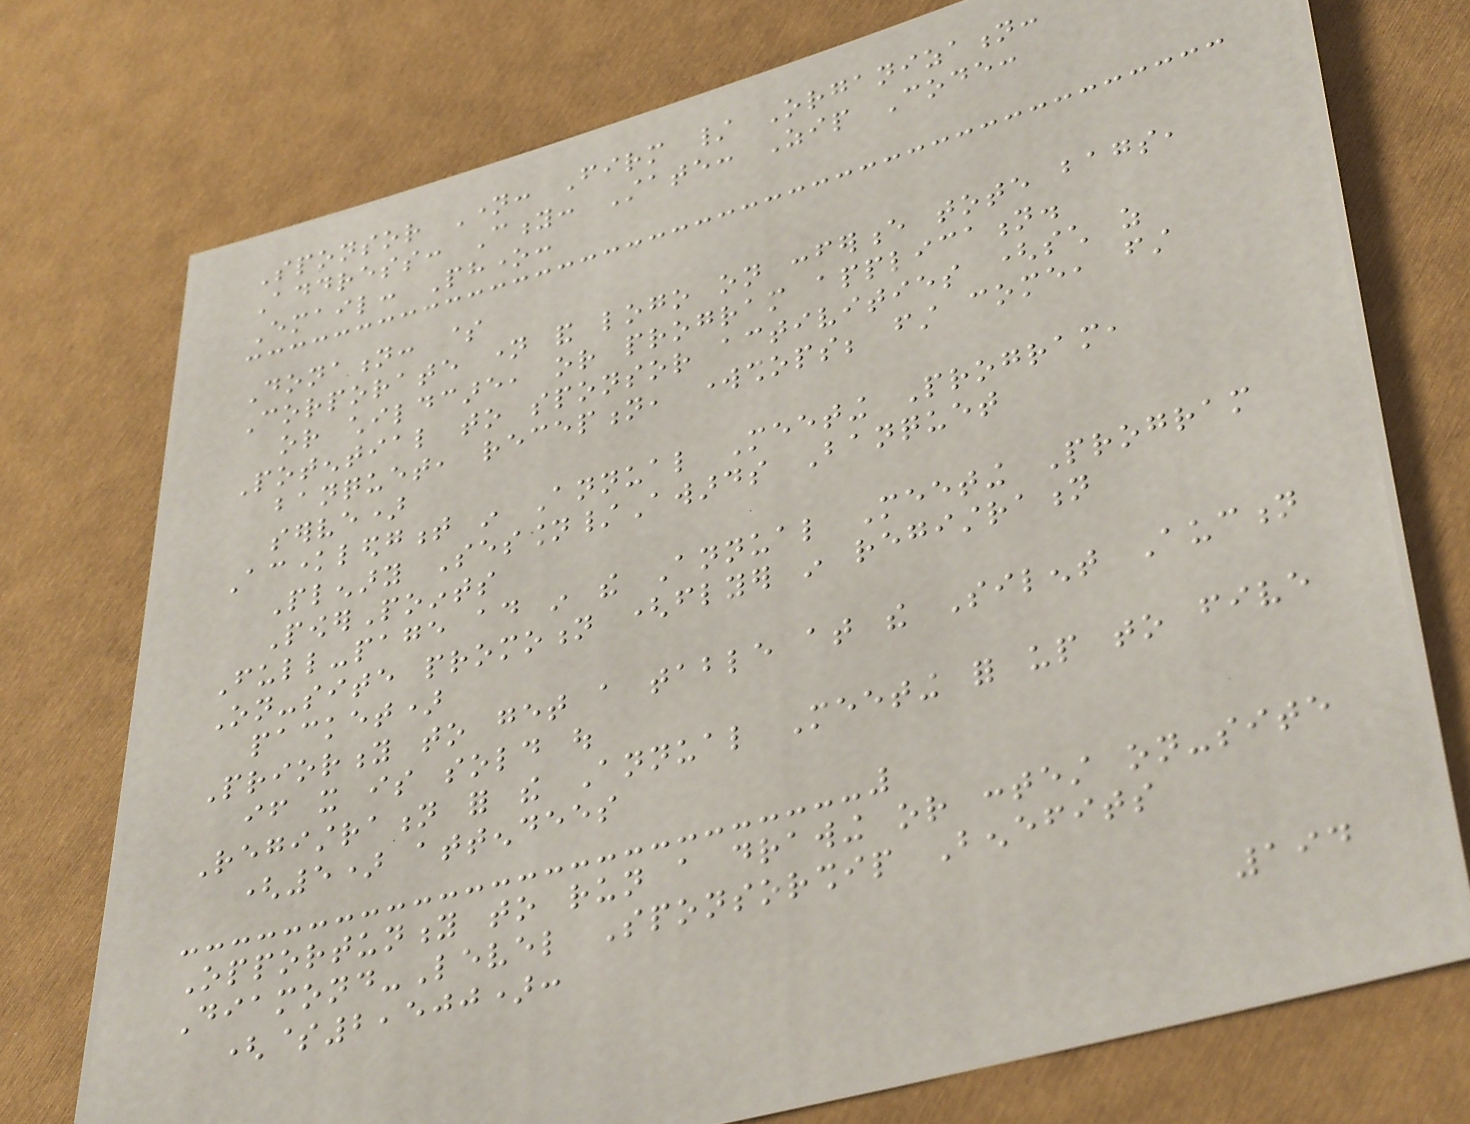Sponsor Name: Firm / Organization:
Address: City: State: Zip Code:
Email: Phone:
Donation: $
Corporate name and logo on conference tote bags,
or childcare, or program application.
Potential to sponsor activities (such as
banquet, reception, workshops; first come, first
serve)
Acknowledgment in Annual Meeting Program,
Plenary Session/Awards Banquet
PowerPoints
Full-page ad in the Annual Meeting Program
On-site promotion (flyer in registration
packet)
Priority to get a table at the Silent Auction
if it is sold out
Registration for the Annual Meeting for up to five
(5) attendees
Opportunity to run a drawing or contest on-site
Diamond-Level Sponsorship Benefits
($2,500):
194
